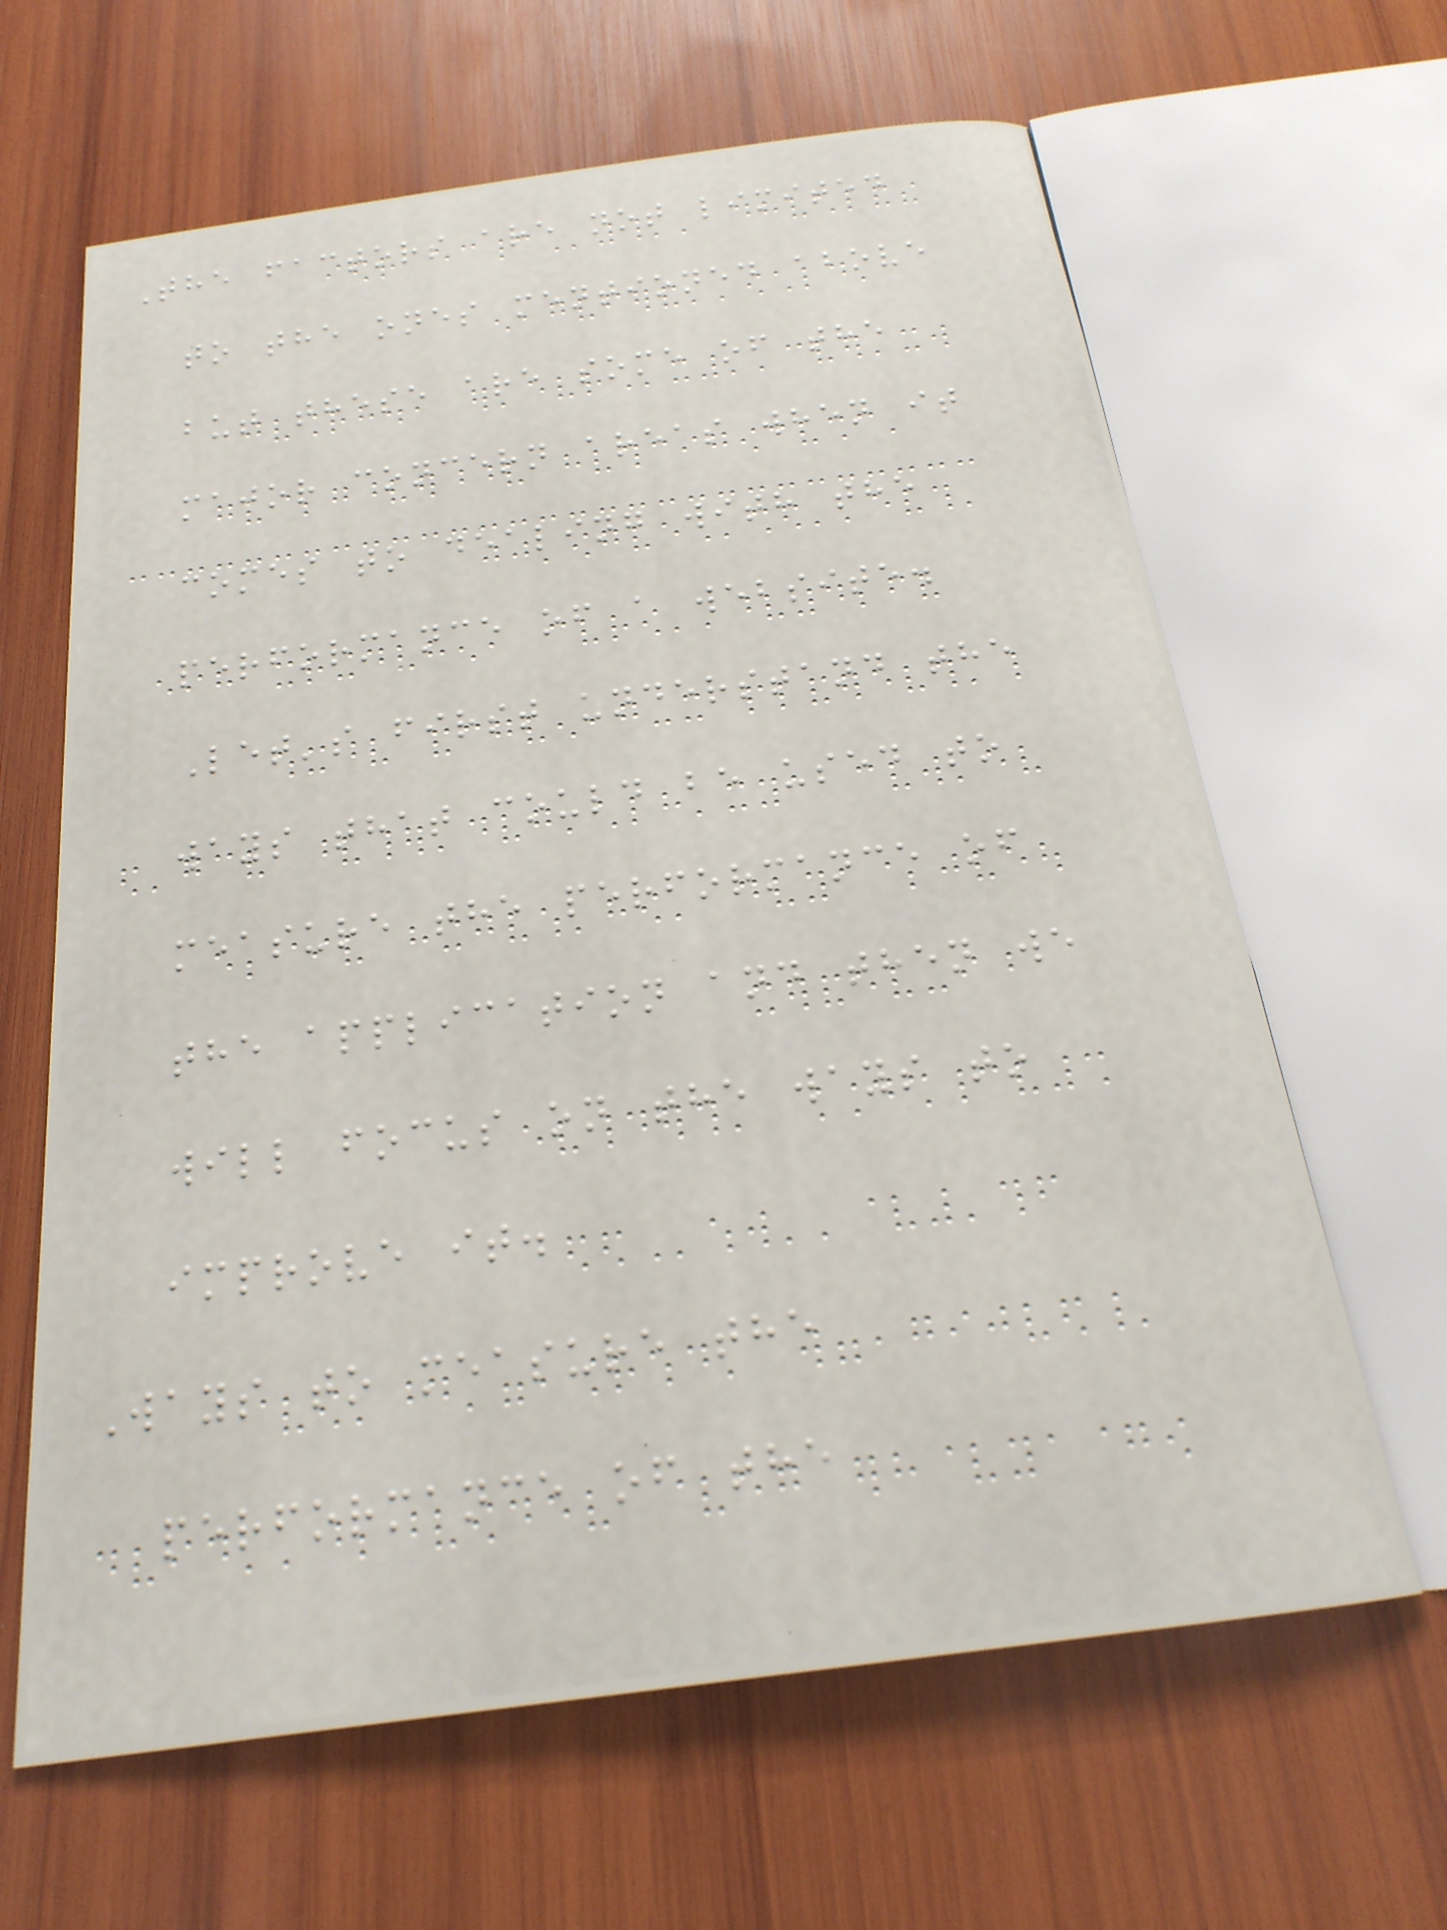The factors are not limited
to the ones mentioned above
but these are some of the
major concern areas when it
comes to dealing with the
performance of a website.
Let's first understand the
ways that could be used to
measure the performance of
the application and then we
will focus on the ways to
improve it.
Ways to measure the
performance of the
